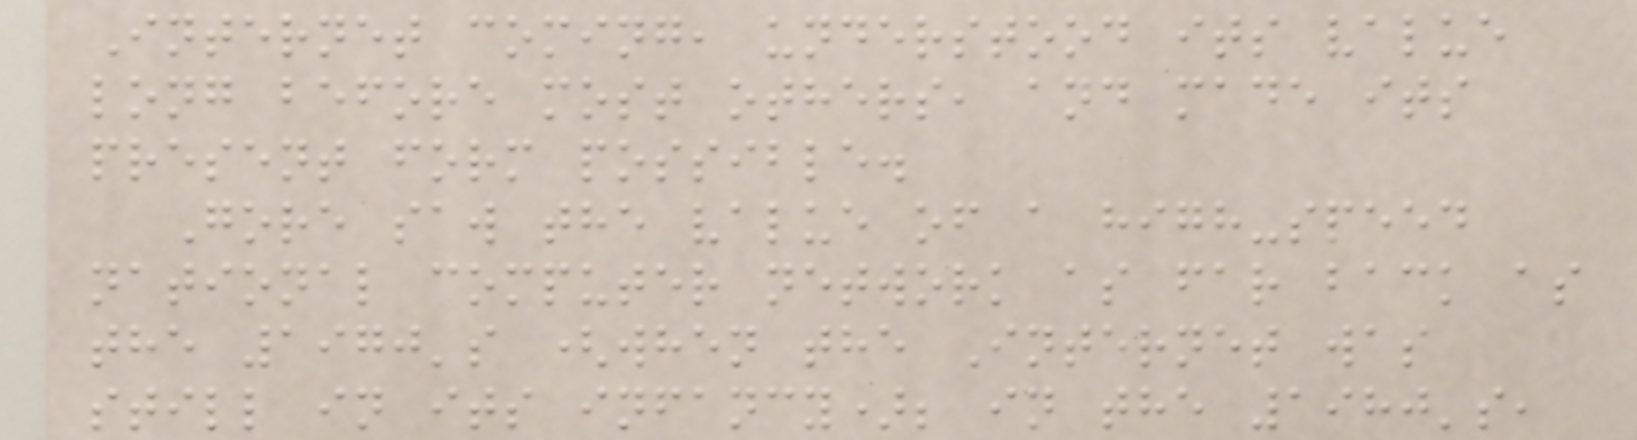Internet coming, understood its value
long before most others, and made its
present form possible.
Gore saw the value of a high-speed
national computer network as far back as
the 1970's (when the Internet was
still in its infancy); in the 1980's,
